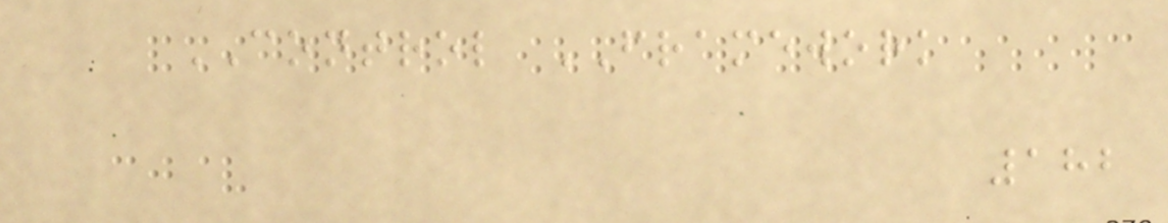CONTROL FRAMEWORK
182
